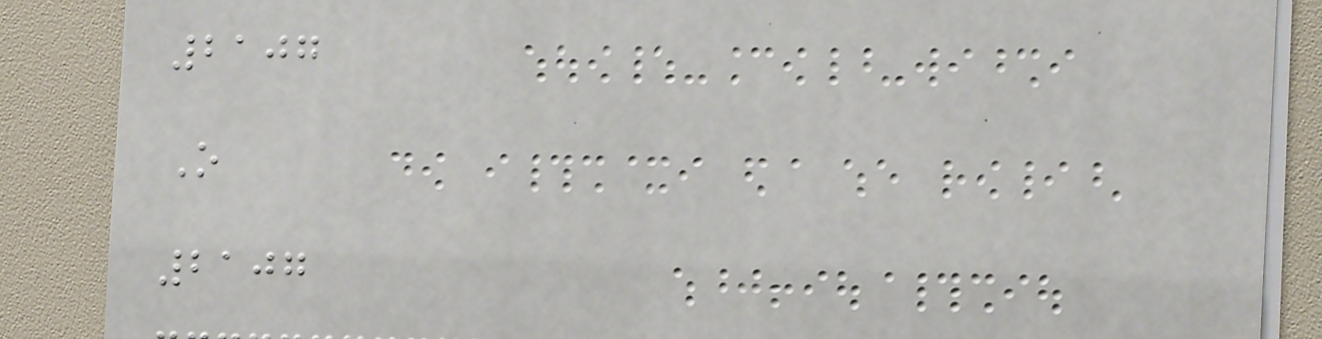2107
O
2107
